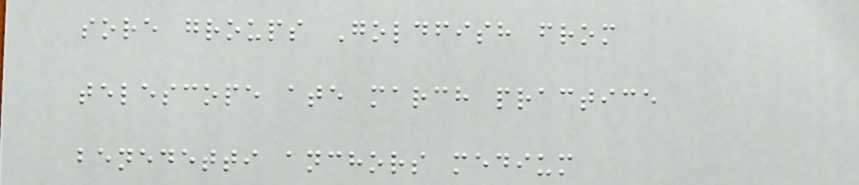sore groups Goldfish from
telescope ate march practice
benedetti anchors medium
